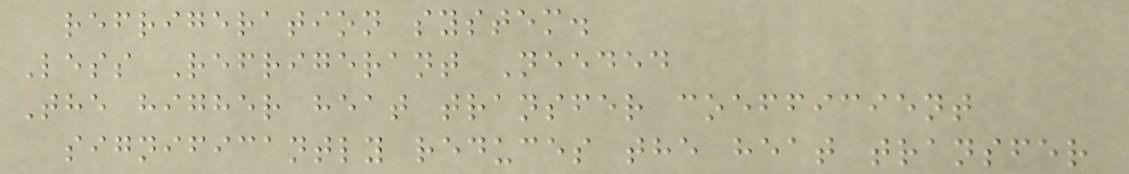refrigeration system.
Less Refrigerant Needed
The higher heat transfer coefficient
significantly reduces the heat transfer
